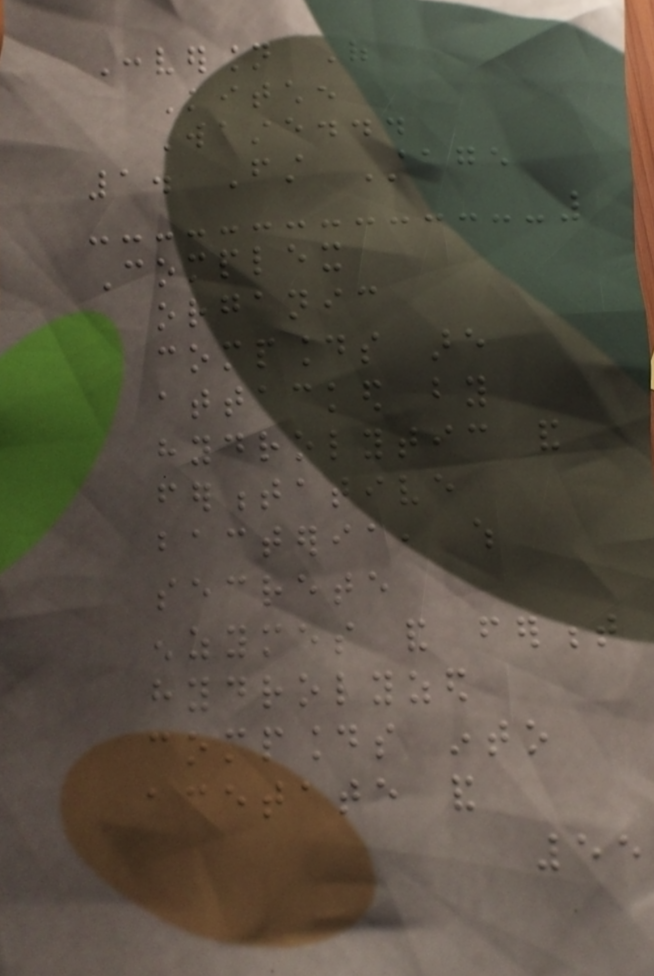Conversion Of
Kitchen
Waste...
1. First Stage
Complex
organic
compounds are
attacked by
hydrolytic and
fermentative
bacteria, which
secrete
enzymes and ferment
hydrolyzed
compounds into
acetate and
55
